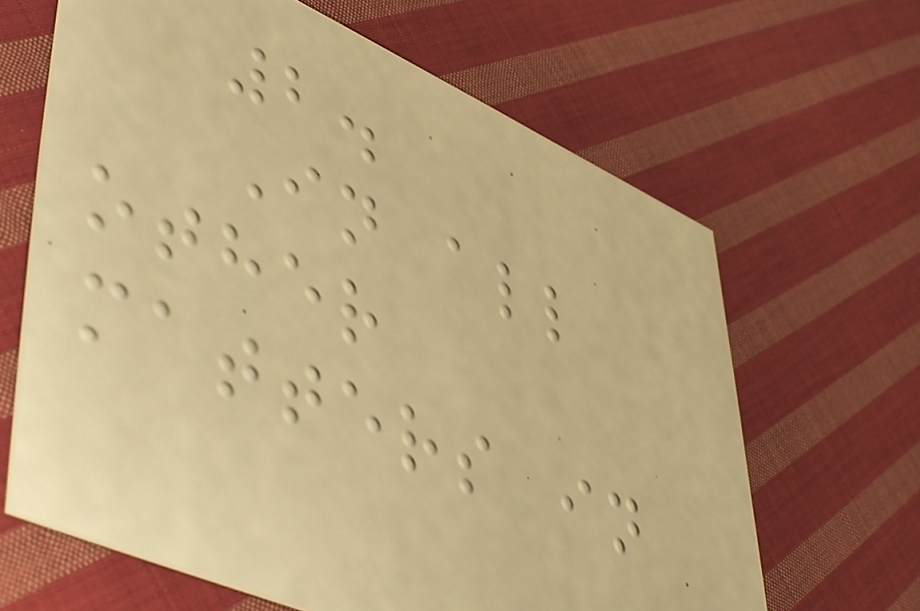2.
In all
other
matters in
